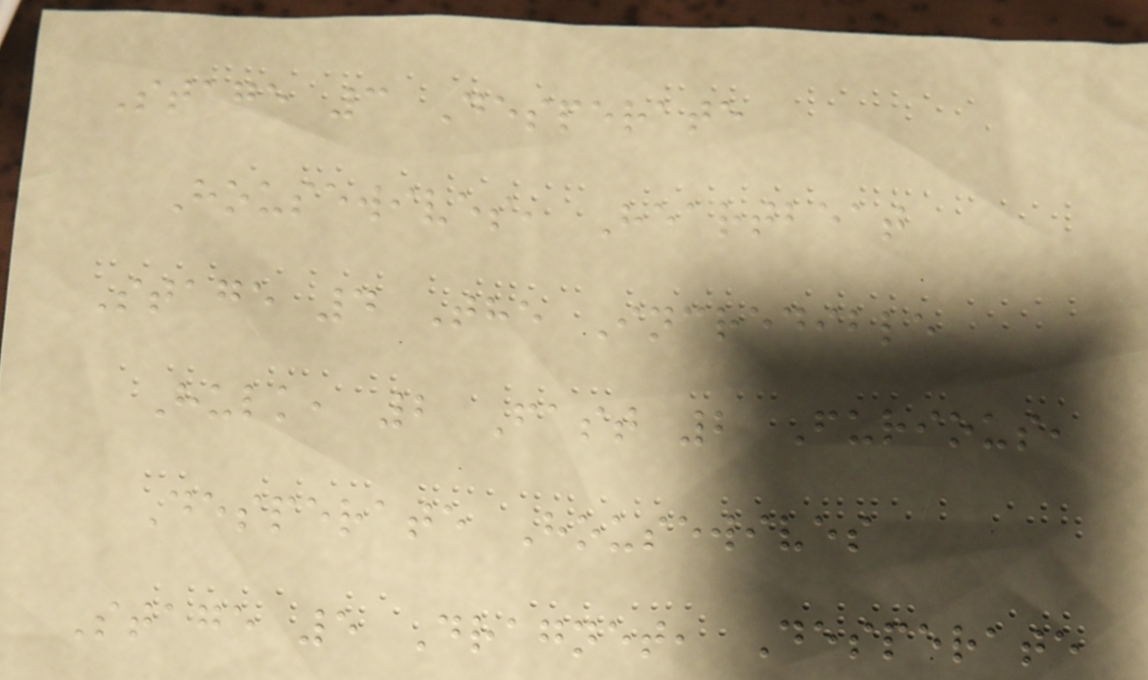Stage 3 Desperate
Housewives, Heartbeat
Stage 4 The Incredible
Hulk, 2 Fast 2 Furious,
Desperate Housewives
Stage 5 Dragnet, Desperate
